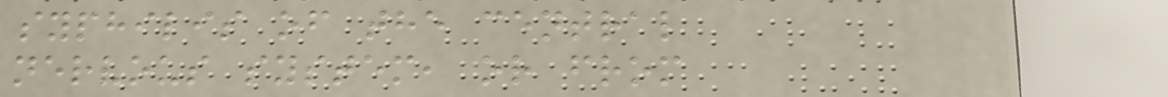syphilis of the central
nervous system, or from
